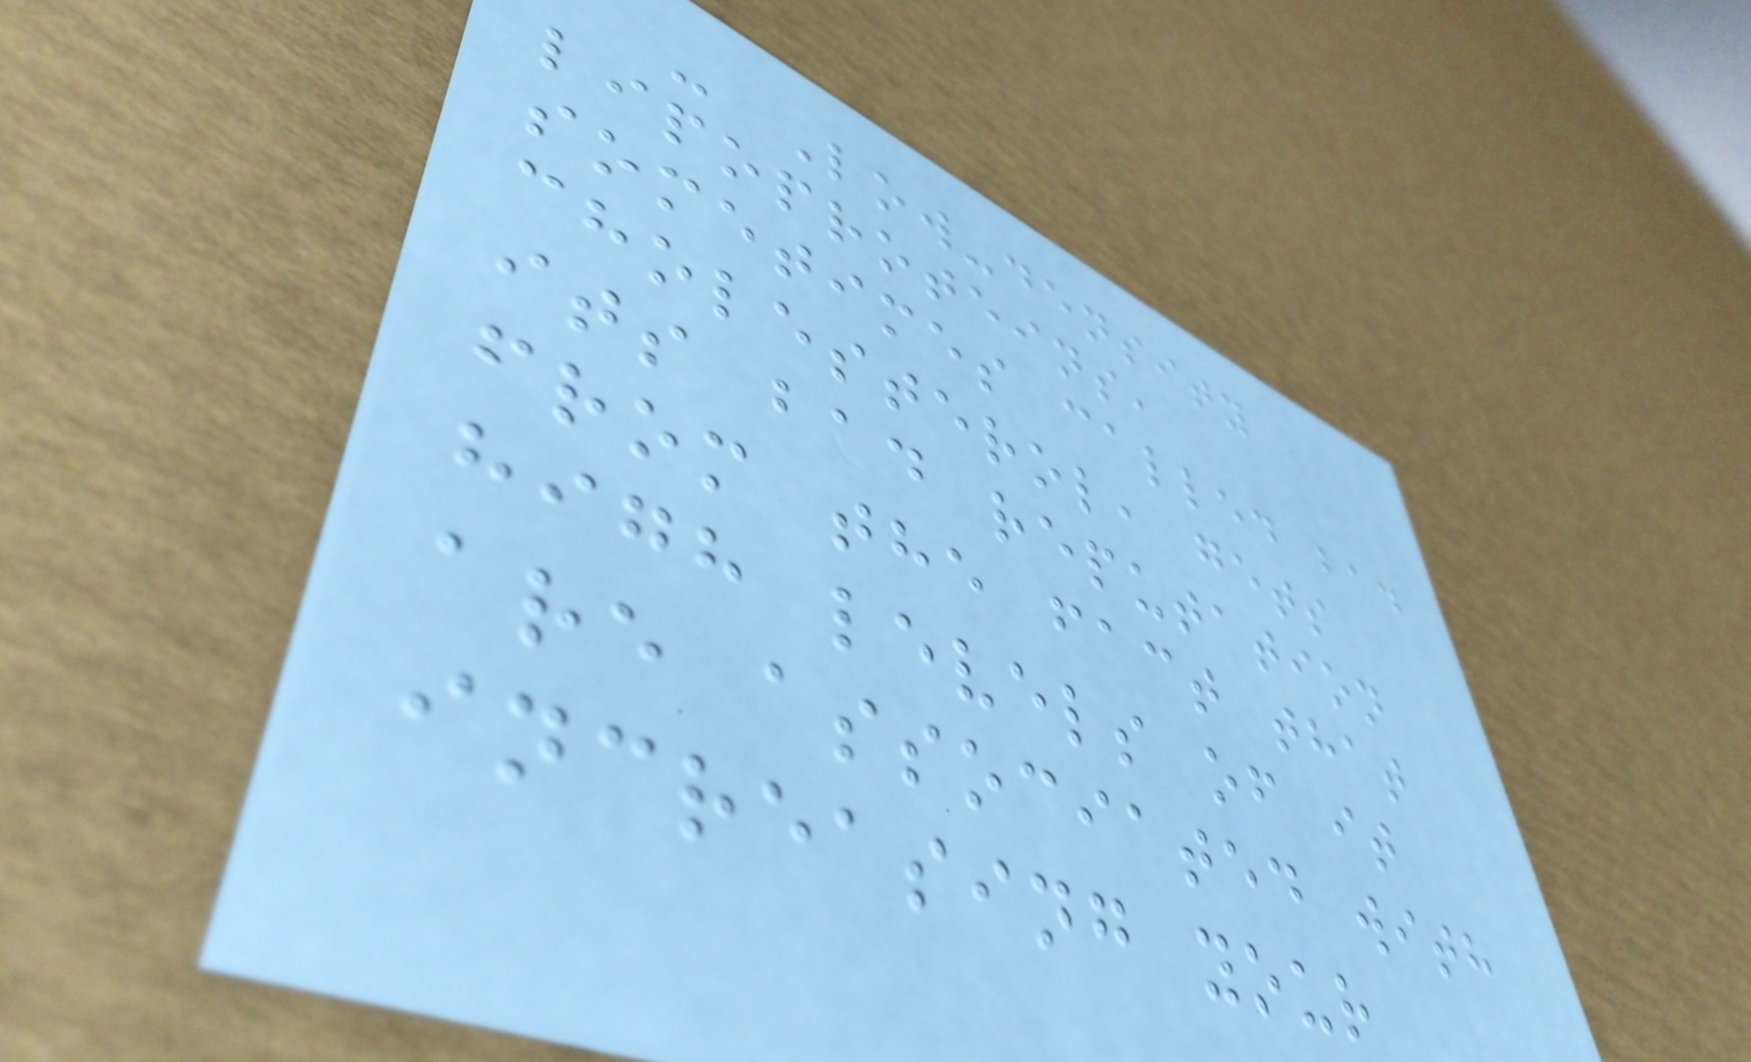- Low-density
lipoproteins,
sometimes called bad
cholesterol, gets
its bad reputation
from the fact that
high levels of it
are associated with
increasing your
